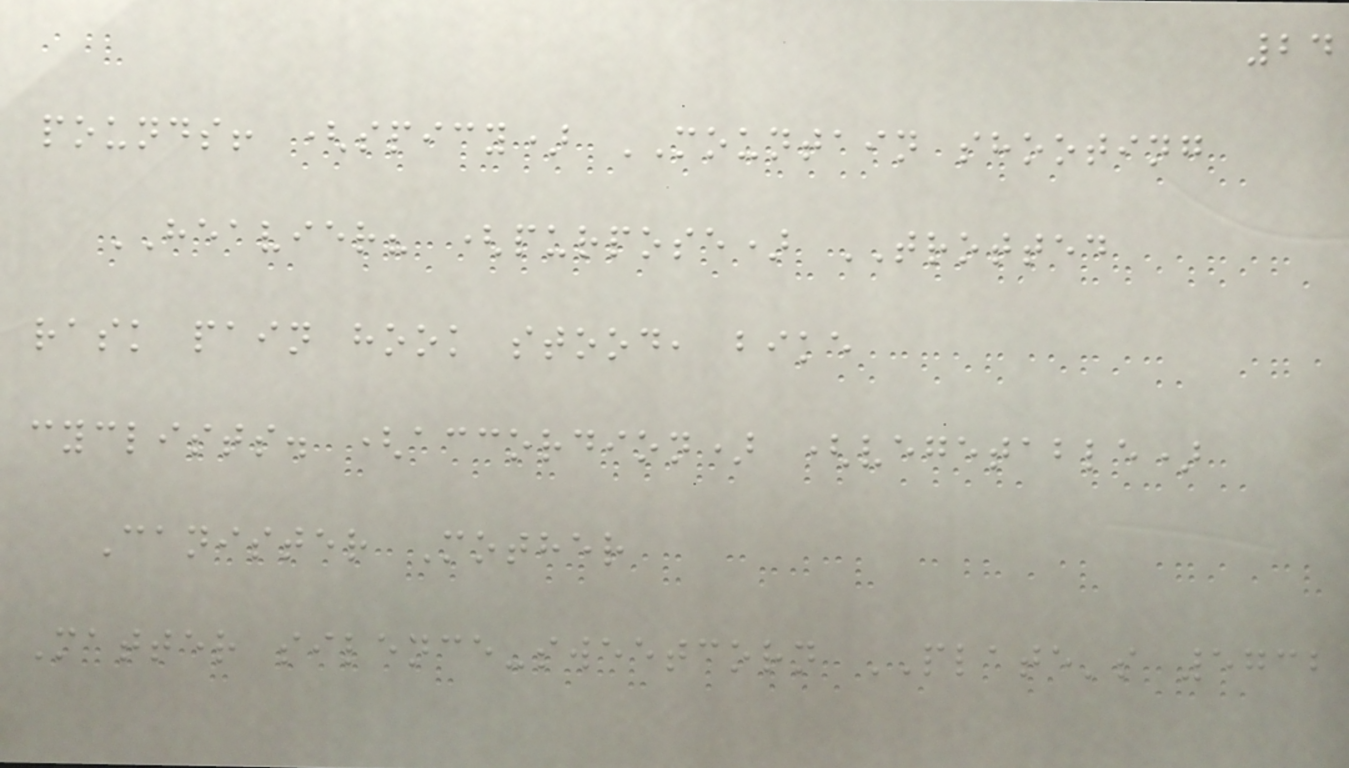24
pounds! (spicy) MOUNTAIN shooting
HEAVIER? (purpose) TROTTED
rask pain hook stood, bike
cyclists. (accordion) (vegetable)
Canister Mother
Matter silence-sweetcorn PLATE's 5732
